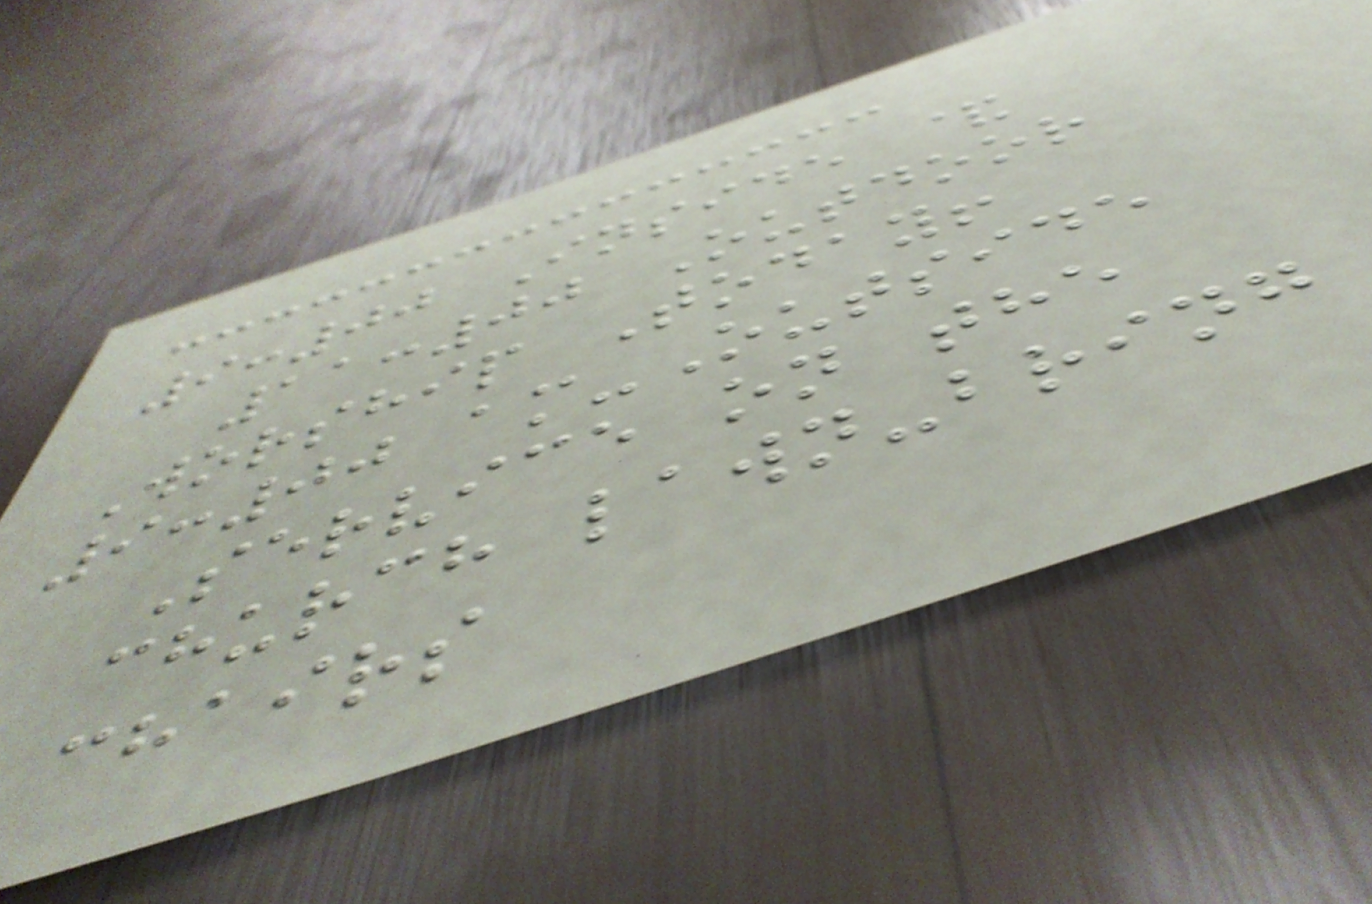9:00 Inside &
11:00 Outdoor
Worship Today!
9:00 am-Outside
Service on the
church lawn-bring
chairs
